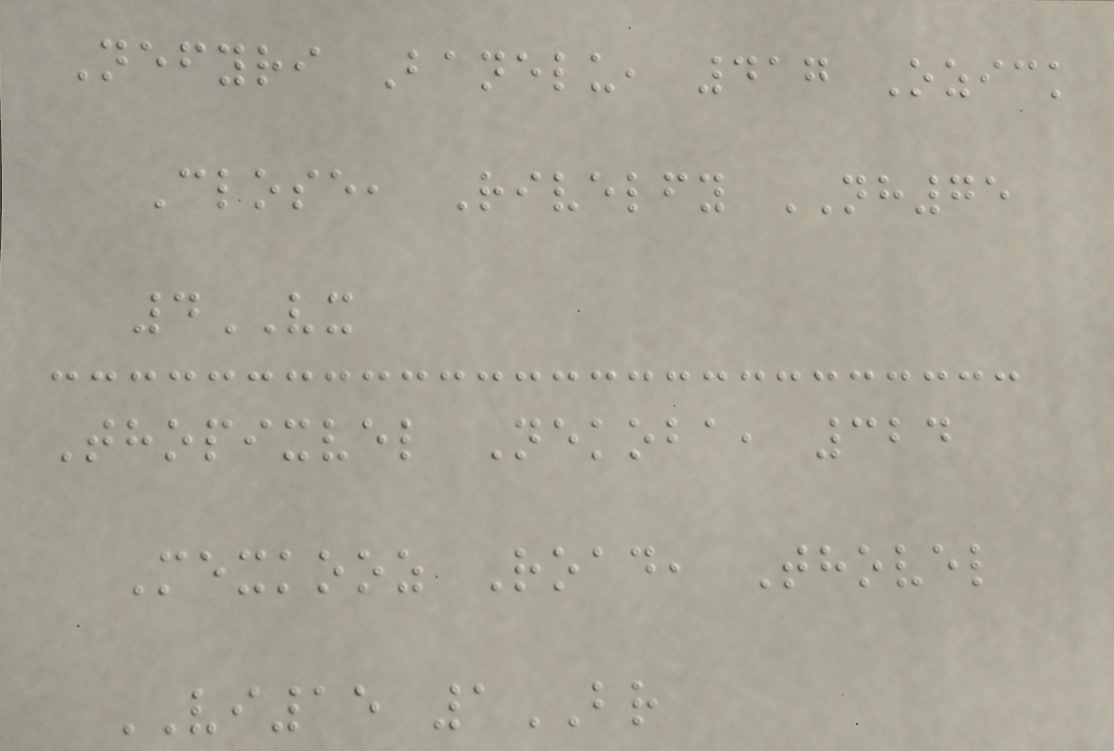Nefyri Banelu, 417 Ozick
Close, Rivelfy NH75
4VX
Thopixvel Nekoba, 324
Mexkooz Road, Thovel
VI15 1BR
